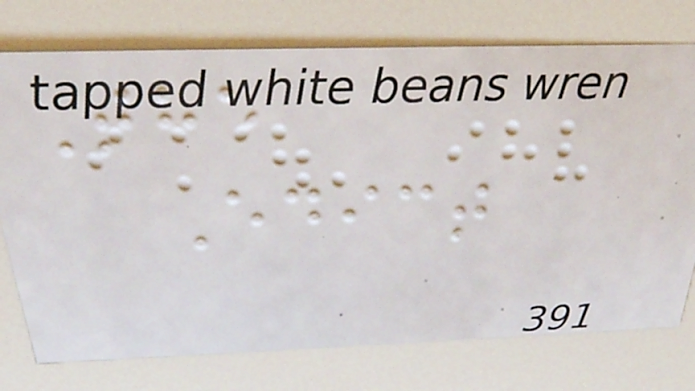The
Edict
